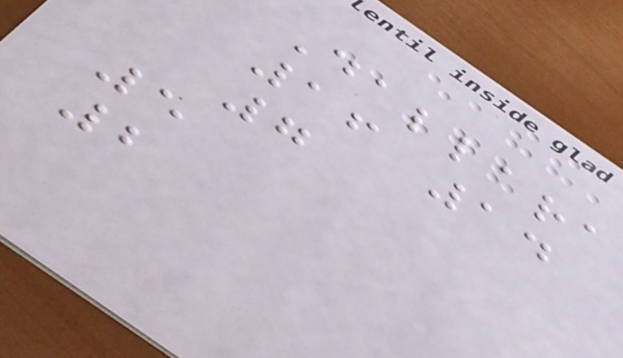Dallara
16 14
7
5
2
